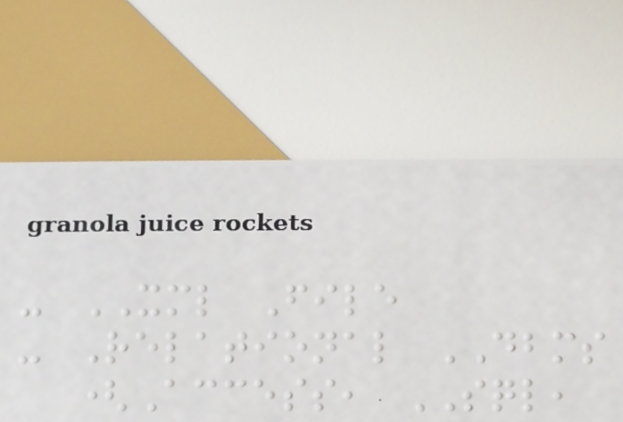- XML File
- Relational DBMS
(Access, SQL,
